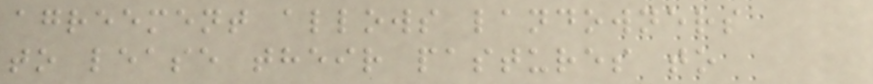agreement allows landowners
to lease their pastures to
